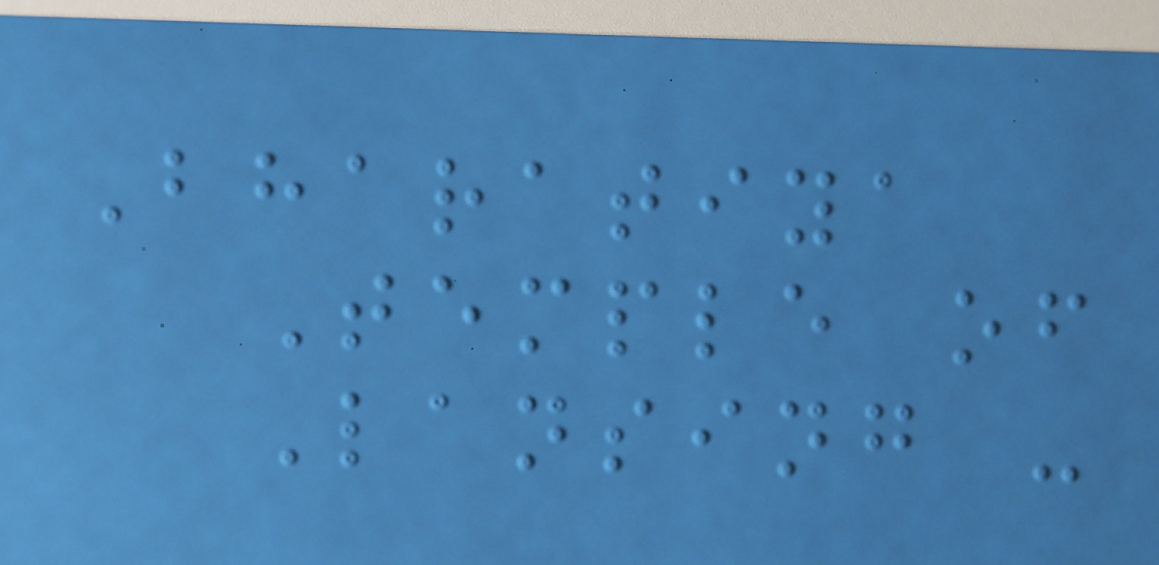Bharatiya
Temple of
Lansing -
